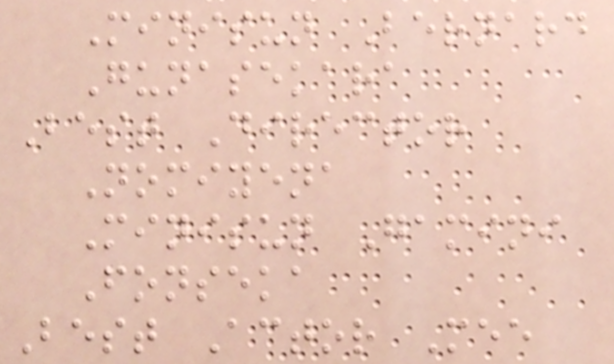Minisun Bernard
Gunasekara
Best Director
Nomiyena
Minisun Gamini
Fonseka
Best Actor Mee
